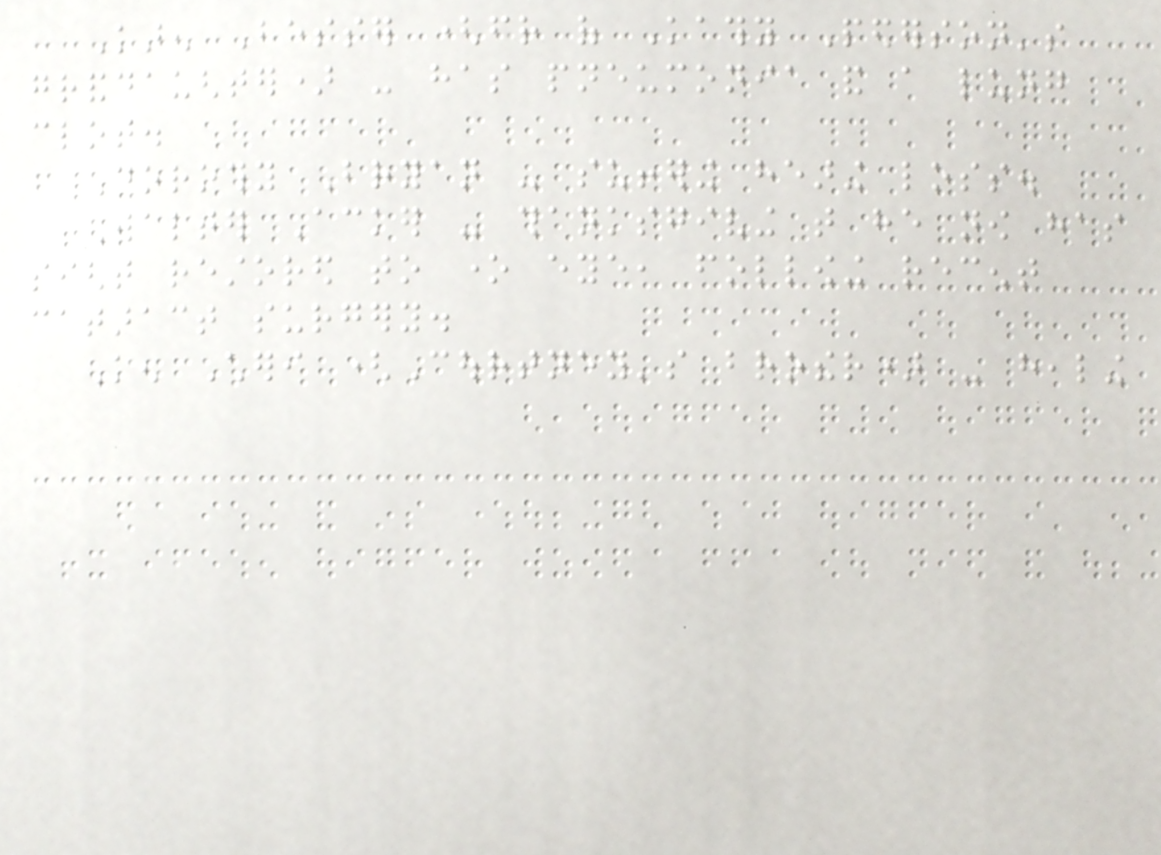Karen Besser (friend of Kathy Pederson's
granddaughter) - has pneumonia and a lung
clot.
Dorothy Bryan - suffering hearing loss.
Walter Acker - thanksgiving that he now has
sight restored to one eye, following recent
cataract surgery.
Ken Cheri (Courtney's brother) - healing
